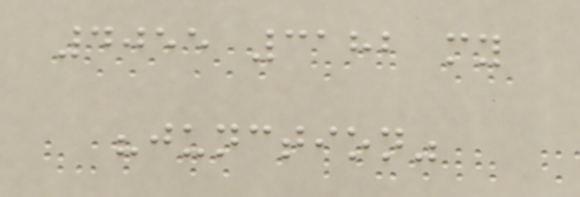4055 3182 my
"junction"
